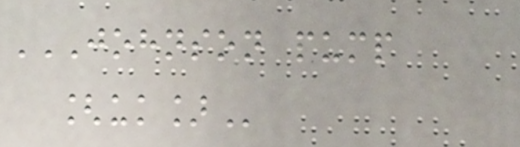JOHNSON PUMP
[UK]
